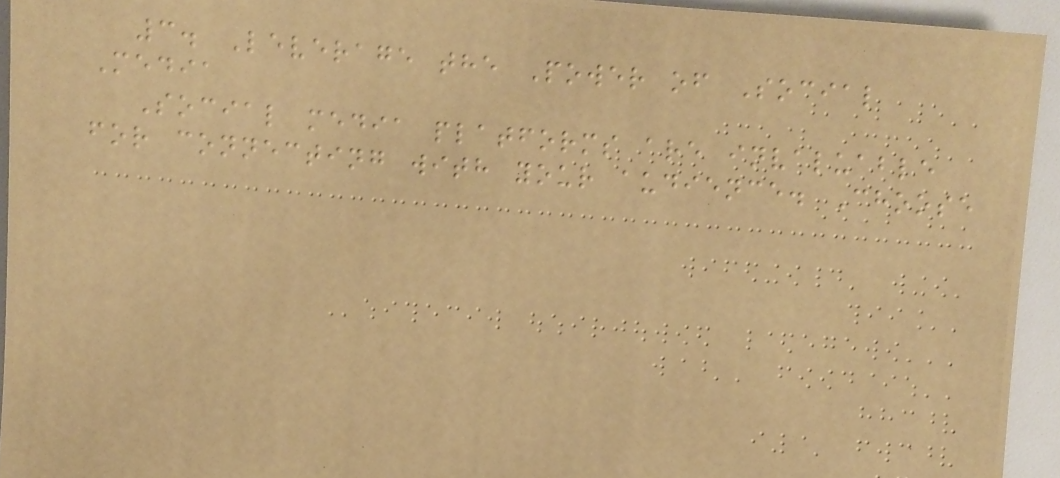3. Leverage the Power of Social
Media
Social media platforms are invaluable
for connecting with your audience. Choose
